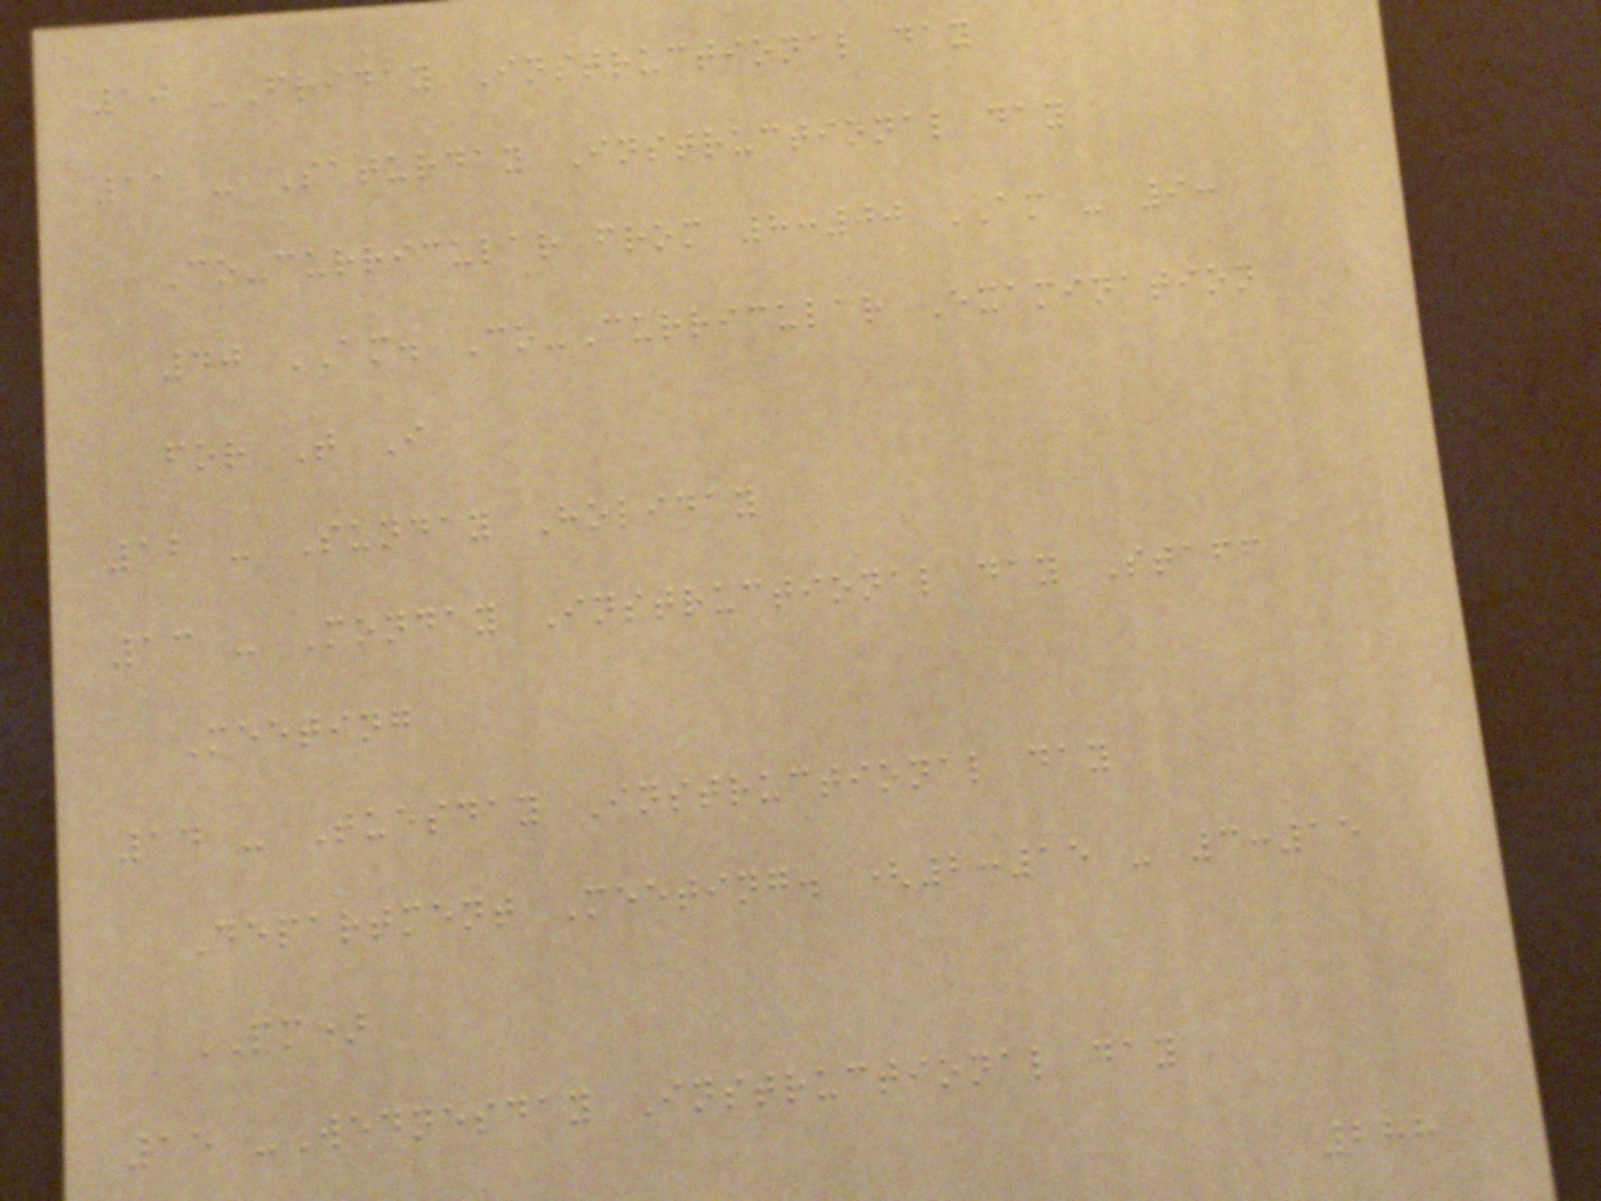10 -Friday Instructional day
11 - Saturday Instructional day
Co-curricular from 8:00 AM - 9:
40 AM. Co-Curricular Examination
for T I
12 - Sunday Holiday
13 - Monday Instructional day Staff
Meeting
14 - Tuesday Instructional day
Department Meeting. (2:15 - 3:15
PM)
15 -Wednesday Instructional day
288
